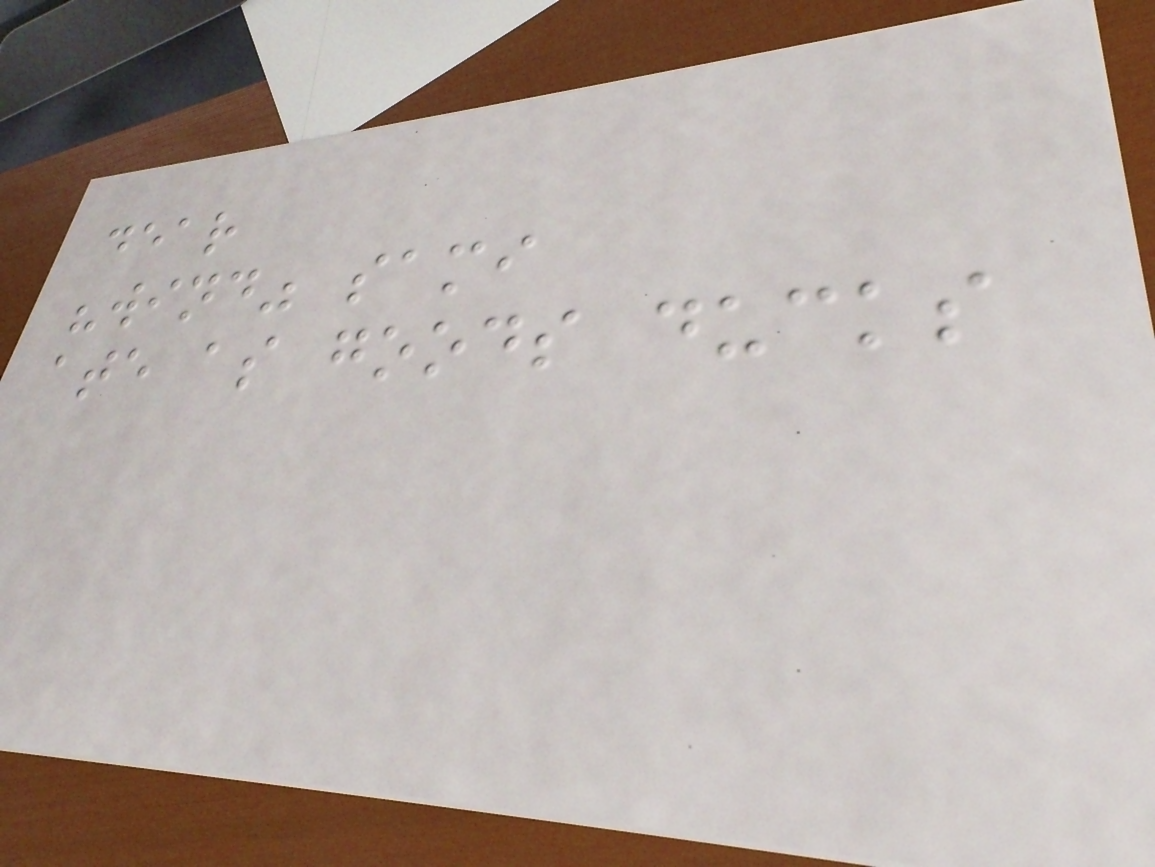dear
"wind" sami
ate as goods ducks
